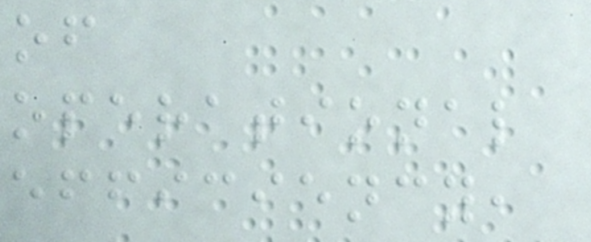of
operational
efficiency,
